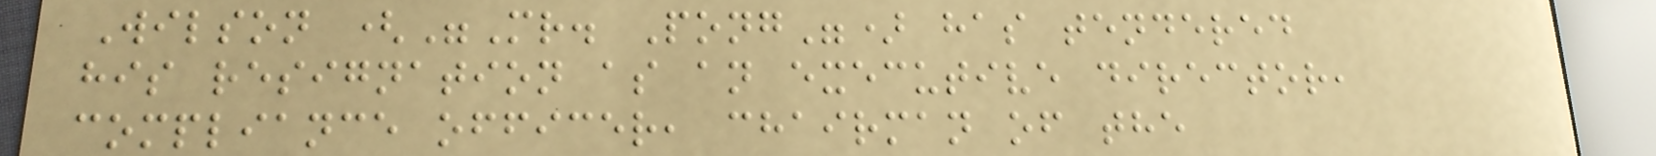Wilson ("Mr. Pong") has tendered
his resignation as an executive director,
compliance officer, chairman of the
